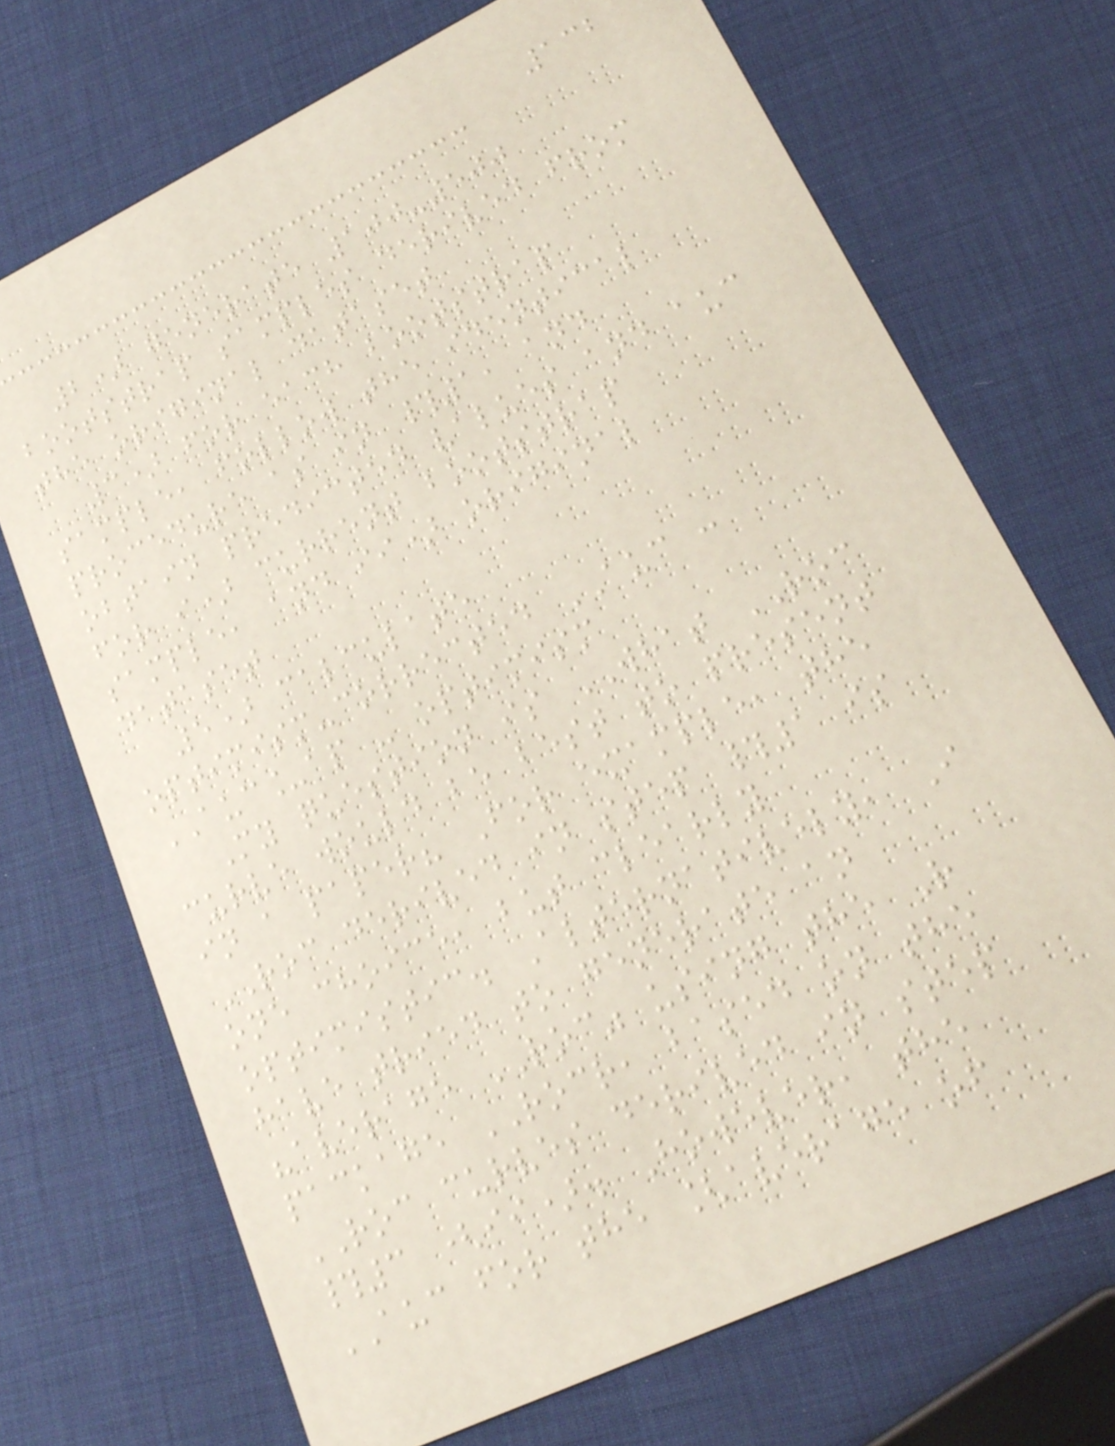132
2) generate 100-500
bootstrap samples derived from
the original dataset
3) for each bootstrap
sample, follow the identical
procedure as in #1, and
obtain predicted values and auc
for i) current bootstrap
sample, and ii) original
dataset
5) calculate
optimism-corrected AUC :
AUC_ap - optimism
My question is WHAT ROC
curve would be best to present
in a paper? For example, the
ROC derived in step #1 is
one choice, but clearly
optimistic. Alternatively, I
have tried to generate an
"average ROC" using the R
package ROCR, based on the
ROC curves derived in step
#3 (ii). However, the
AUC for the [average of
